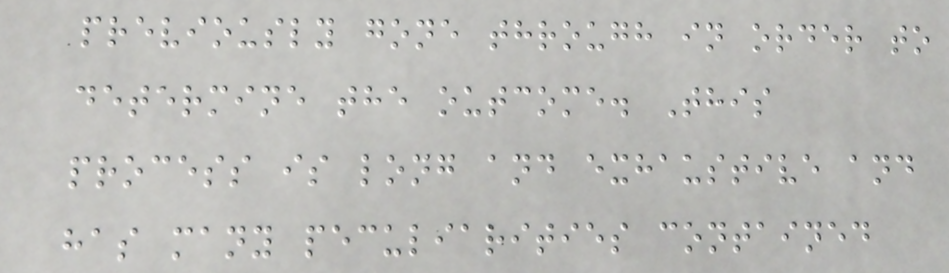previously gone through in order to
determine the outcome. This
process is long and exhaustive and
has many peculiarities contained
